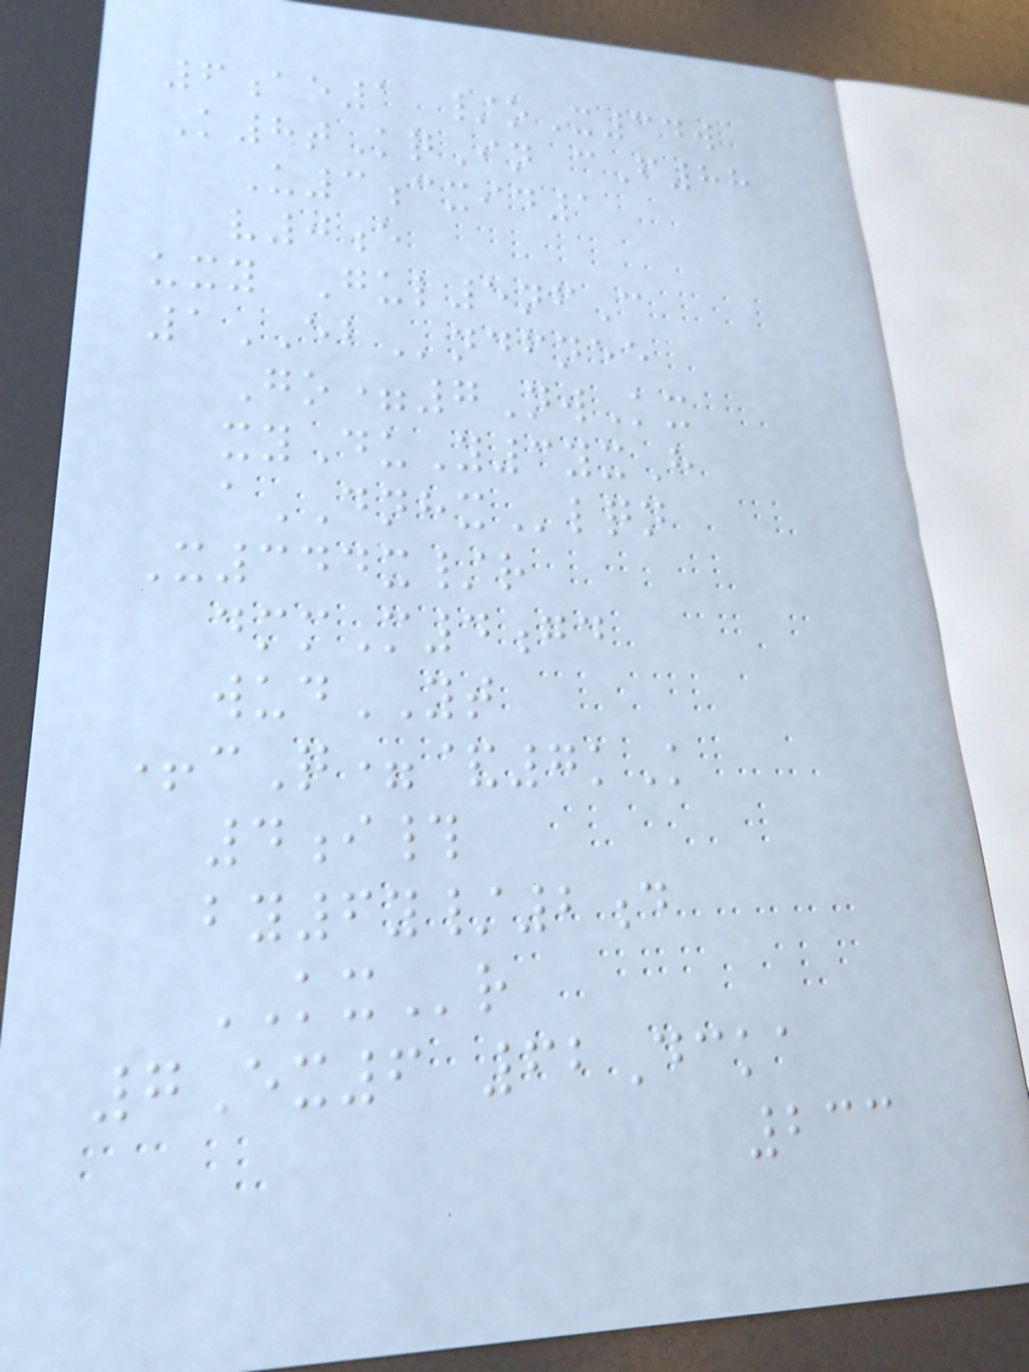6ae1 /oX34w
K8tKqIn cF88
U3cxid1
v0e
uxy Gul5nfC
1EBndfnee
Go=7NwKx
xyDuY3yxH
aDNHXlqn
X344x/r
dmmM4gd
wudYT
+cQ=&7kK
4i#
by6y/2d
KXr
7Ex6 62Dcka
233
